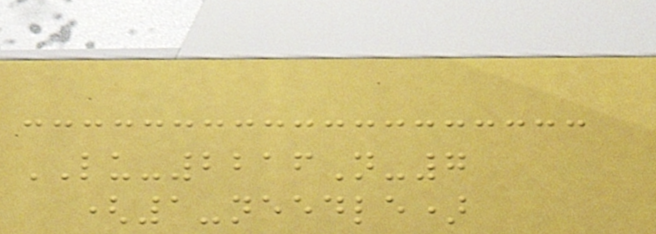LU-2216N-7
(1-needle)
